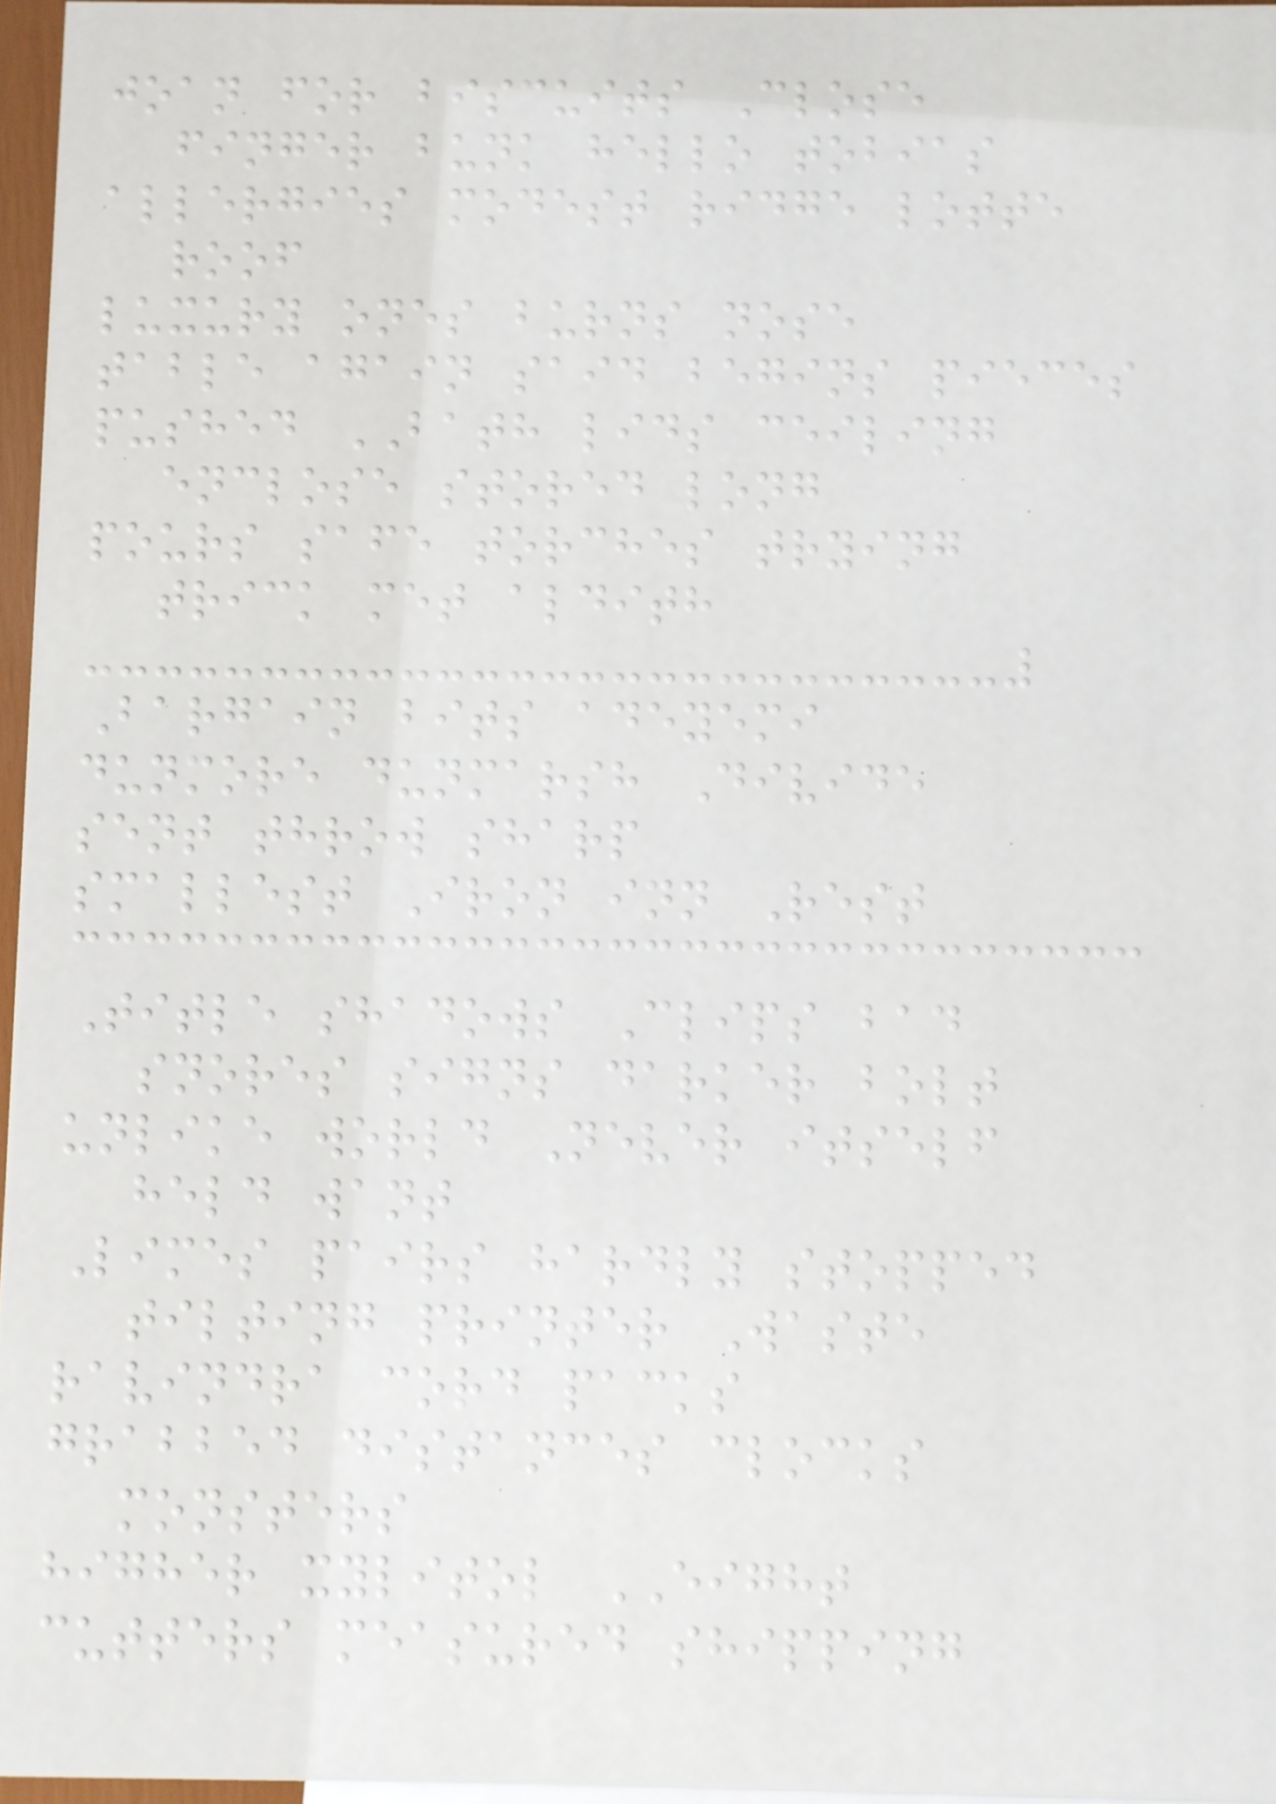joan for biscuits Close
finger bunk hello tobias
allergies modest ridge lotte
roof
luxury ones burns nose
table again said begins pieces
pushed BATH lids ceiling
enclose stored long
pours safe torches trying
trick met aldith
Bargain bits adeyemi
dunmore dunmarsh Divide
sent throw sharp
smallest Iron inn Rest
Title shadows Clips bad
snores signs darker bolt
unlike world Never itself
held want
Limes pairs hardly stopped
tilting printer Waste
ravindra cord packs
grabbed distances clocks
monsters
higher xylitol EIGHT
cutters measured shipping
